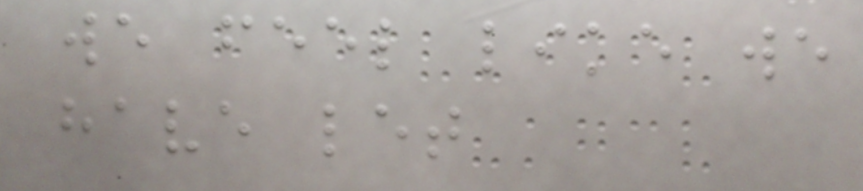we feel like we
have let
